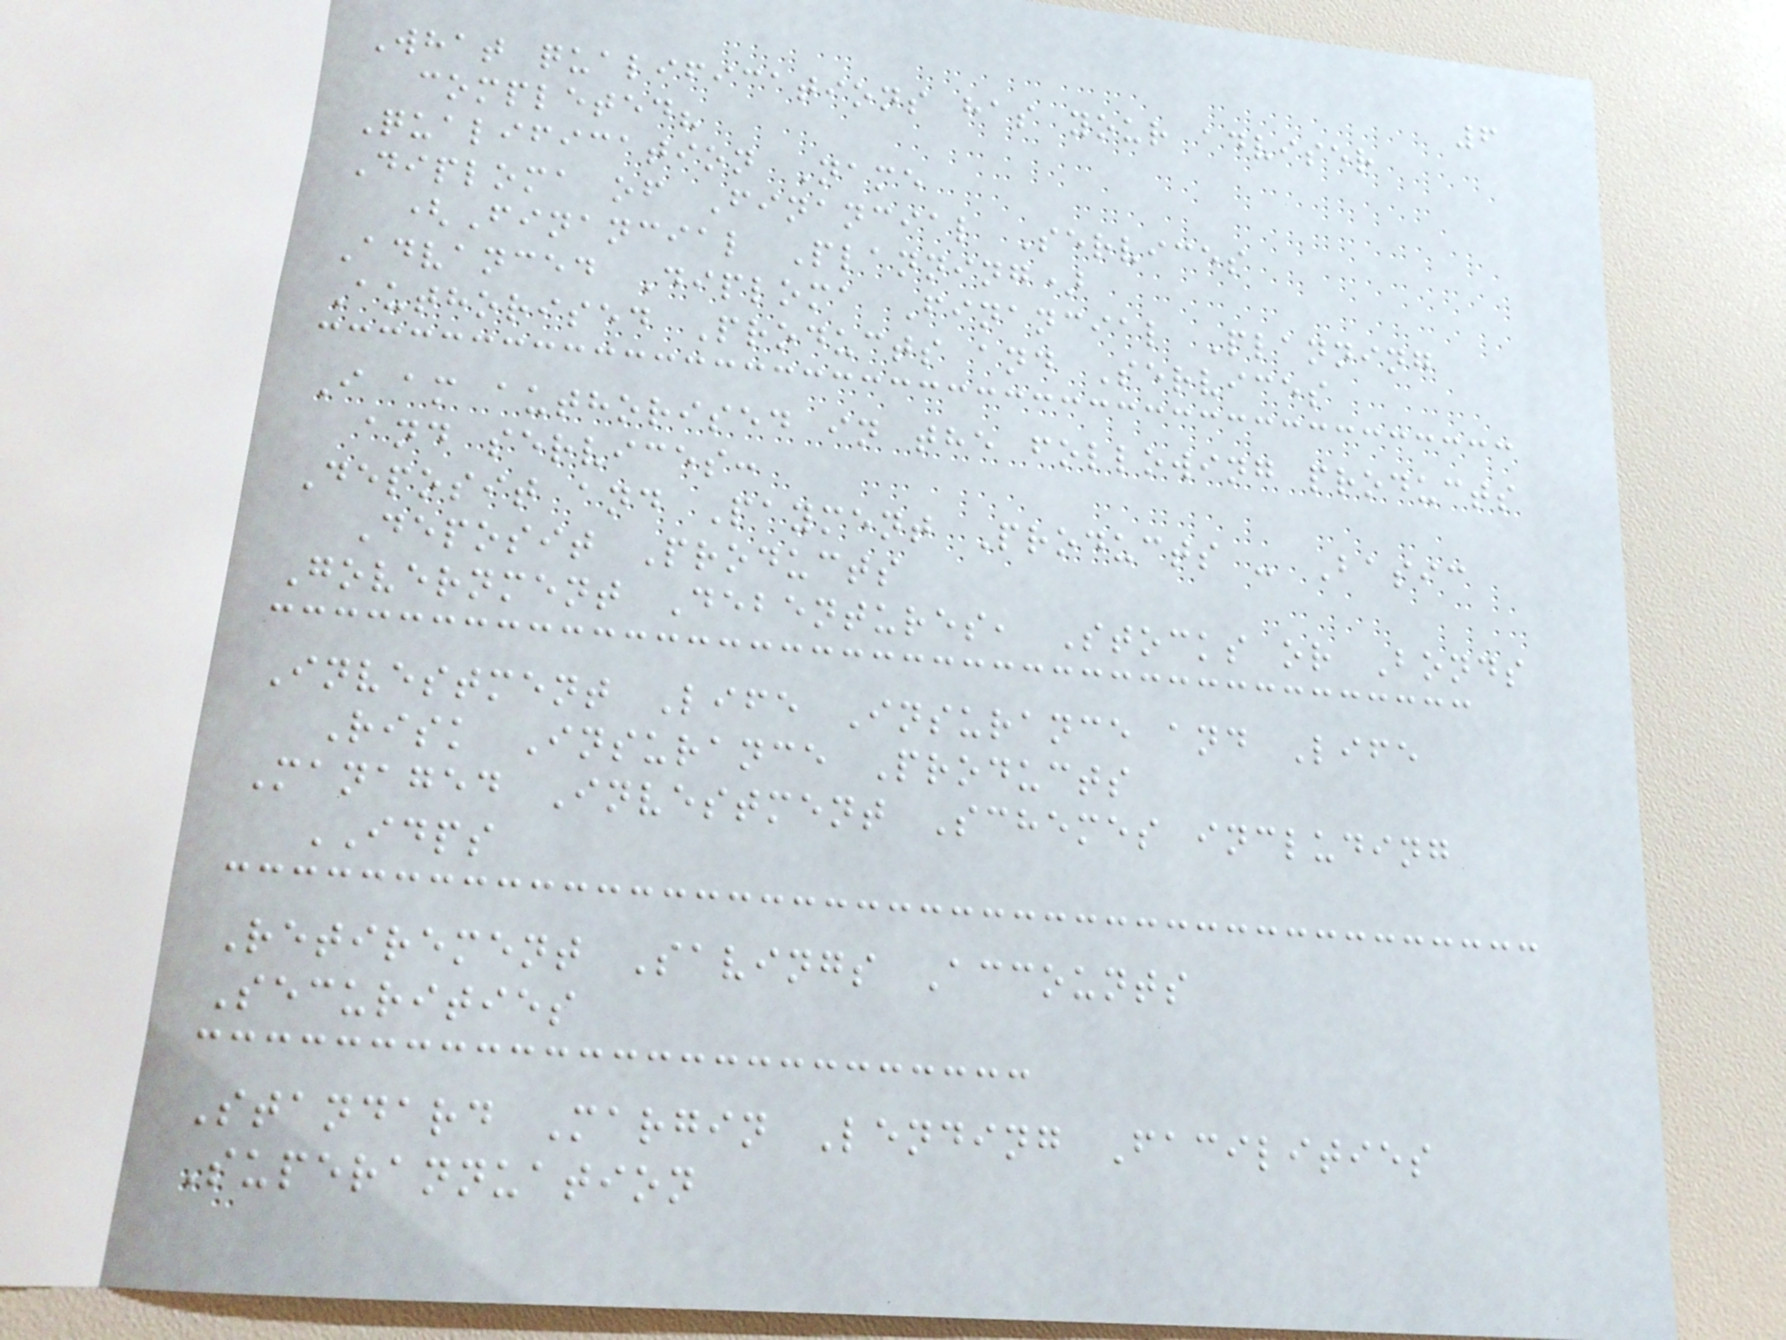6
What qualifications has your adviser
completed?
Qualification Name
Diploma of Financial Services
(Financial Planning)
Advanced Diploma Financial Planning
Authorised Products and Services
I am authorised in the following products
and services:
Deposit and Payment Products - Basic
Deposit Products
Government Debentures, Stocks or Bonds
Investment Life Insurance and Life
Risk Insurance Products
Managed Investment Schemes including
IDPS
Retirement Savings Accounts
Securities
Standard Margin Lending Facilities
Superannuation
